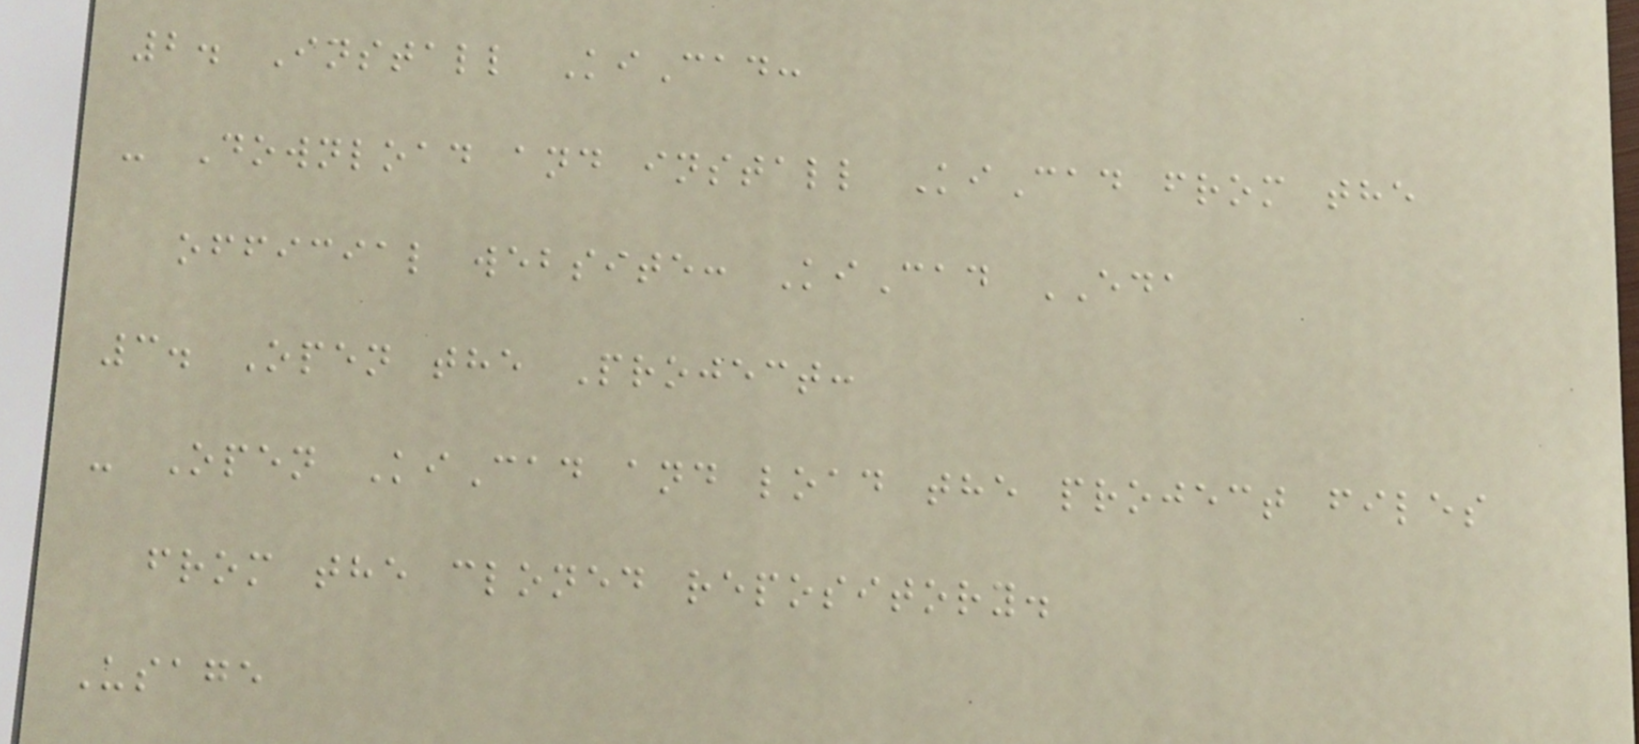2. Install KiCad:
- Download and install KiCad from the
official website: KiCad EDA
3. Open the Project:
- Open KiCad and load the project files
from the cloned repository.
Usage
